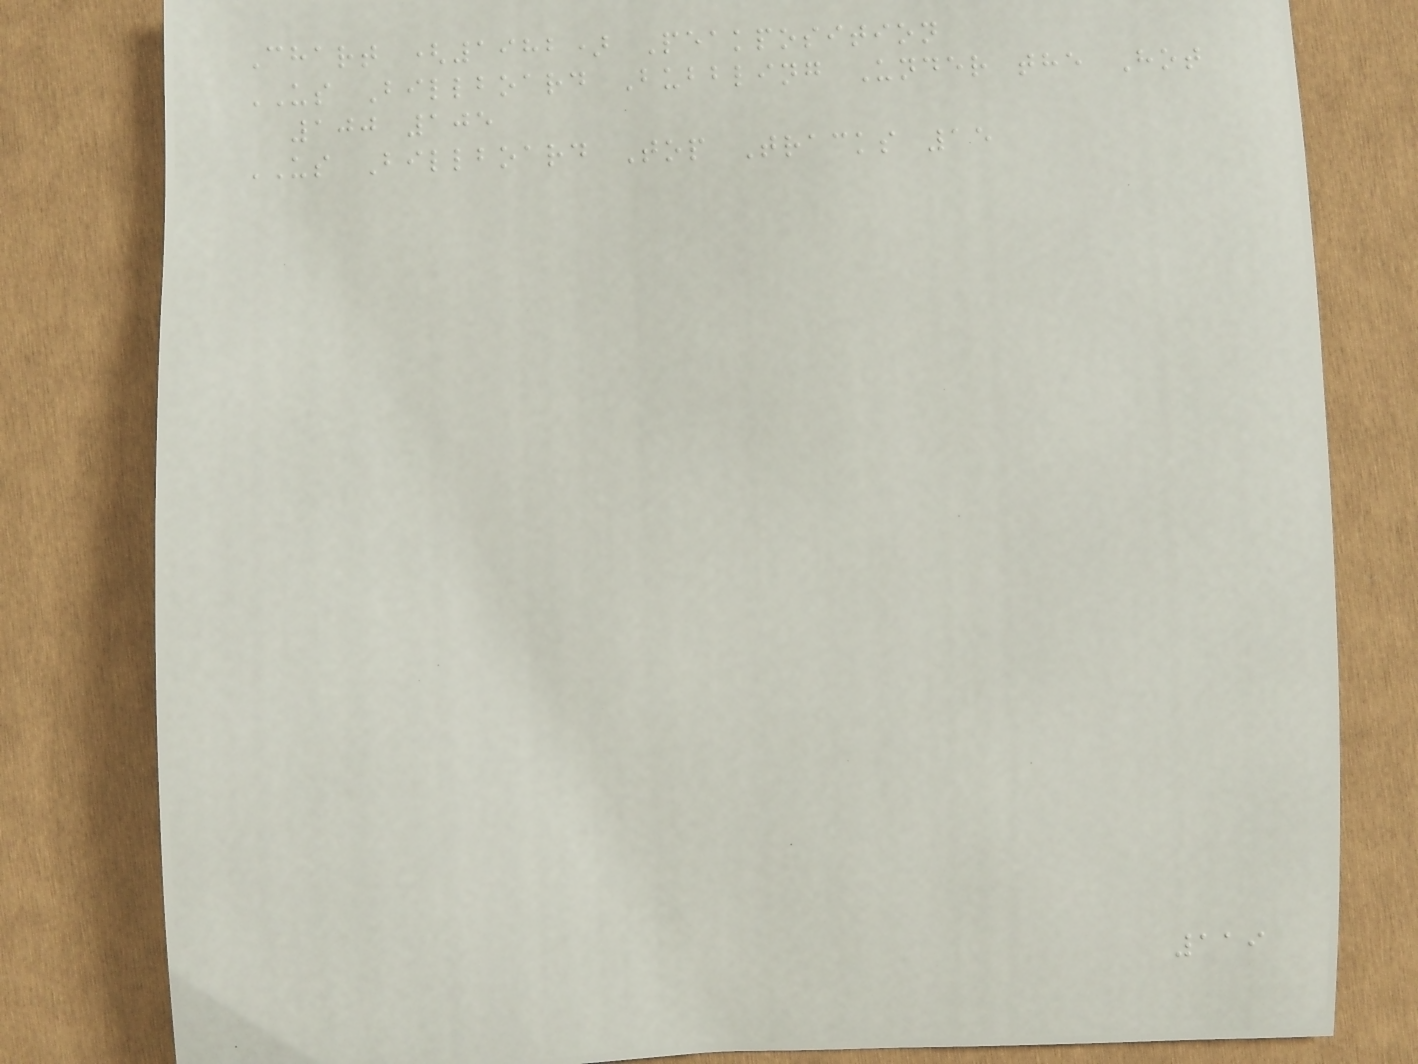Chart (1982) Peakposition
US Billboard Bubbling Under the Hot
100 105
US Billboard Top Tracks 15
119
